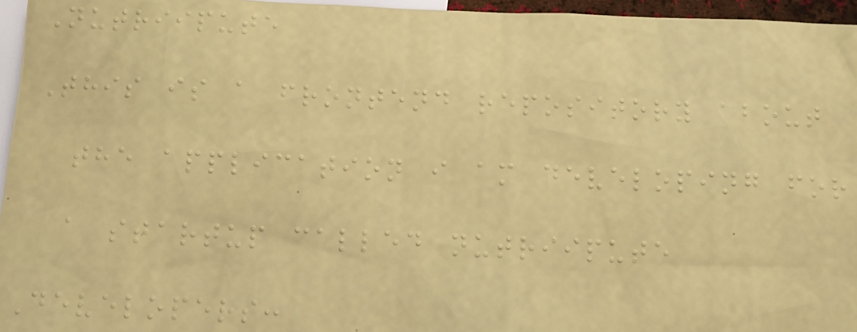Nutriipute
This is a frontend repository about
the application i am developing for
a startup called nutriipute
Developers:
